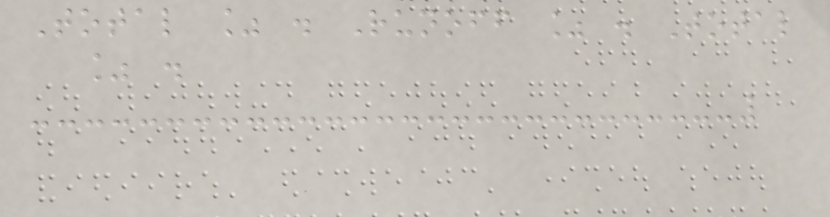Total % . Runoff % . Total
% .
